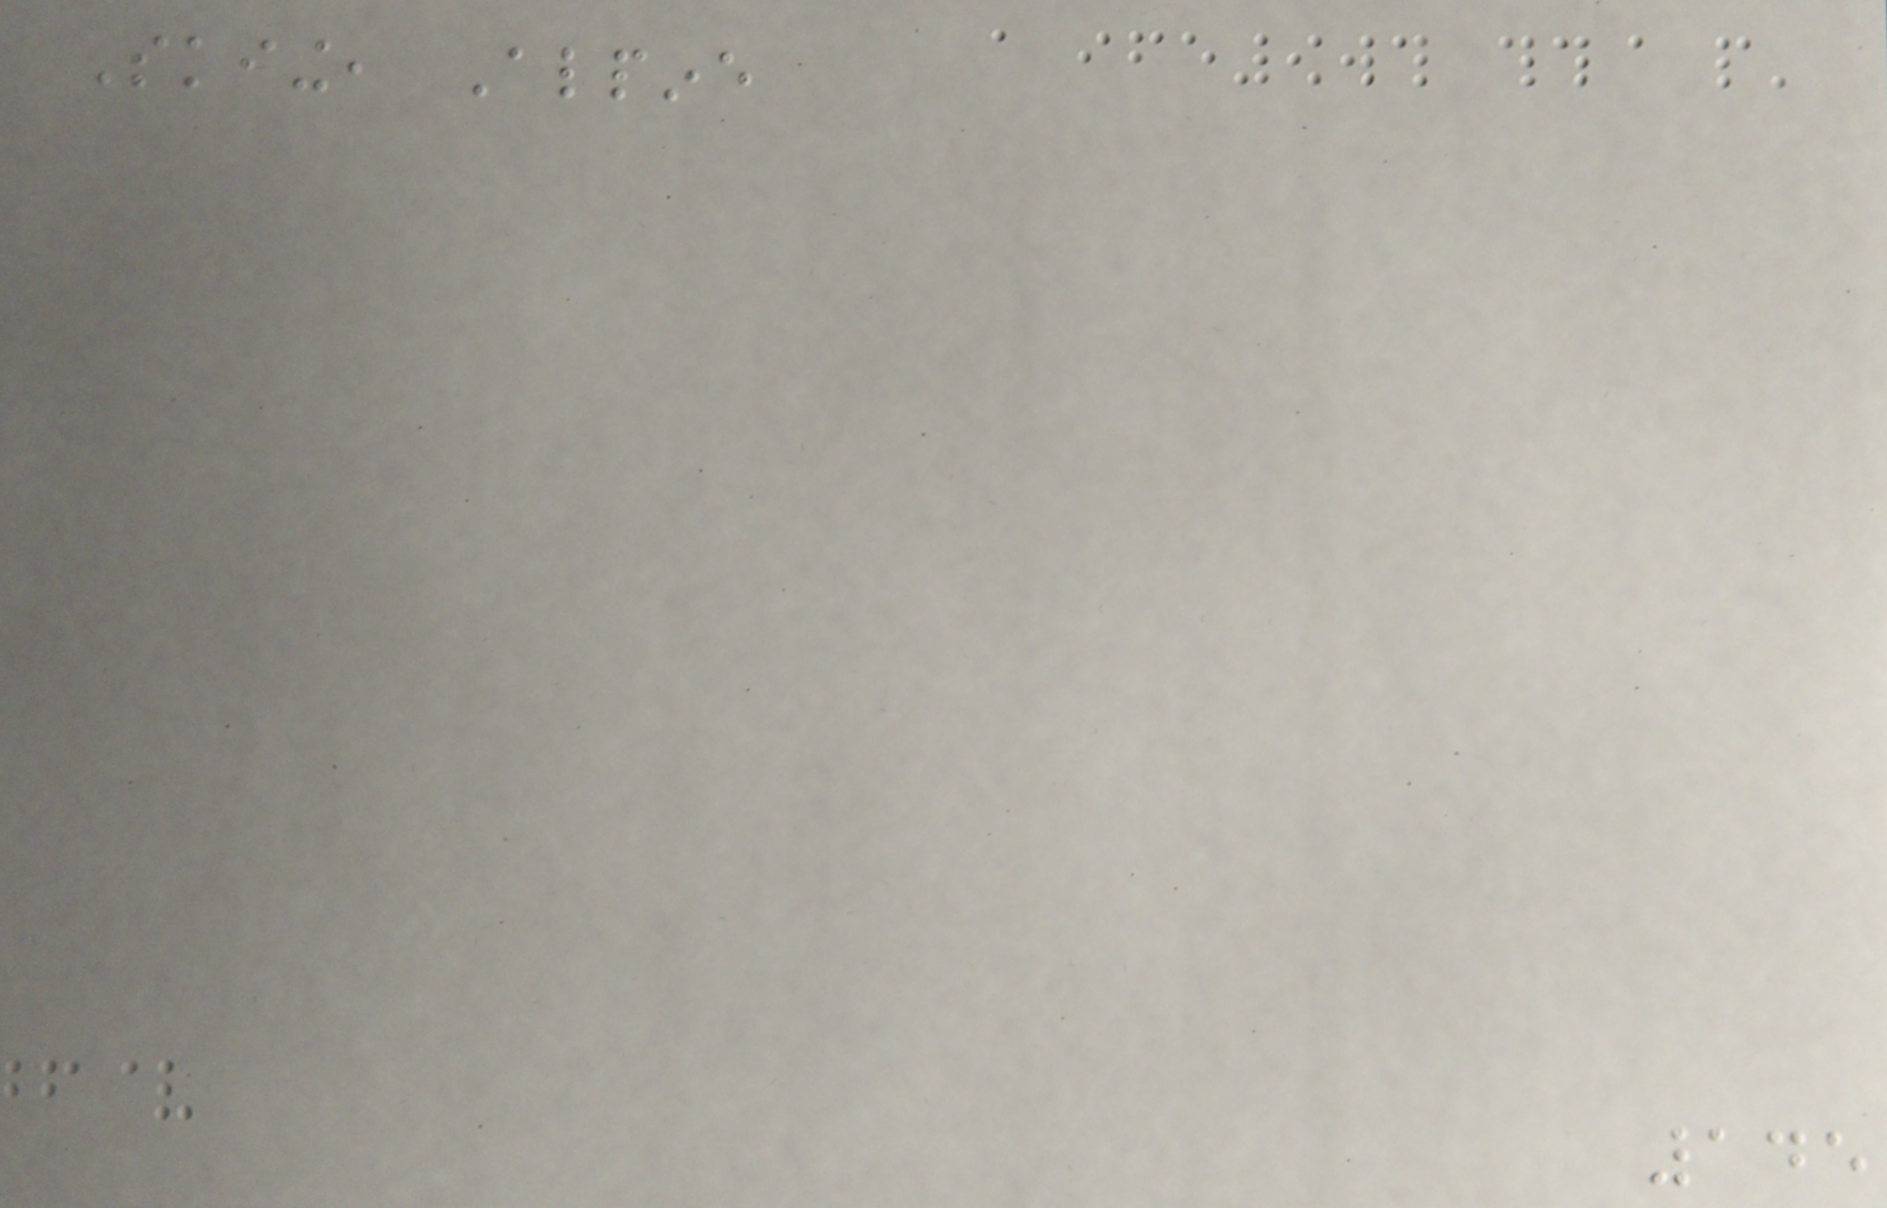Skiing, Alpine
145
